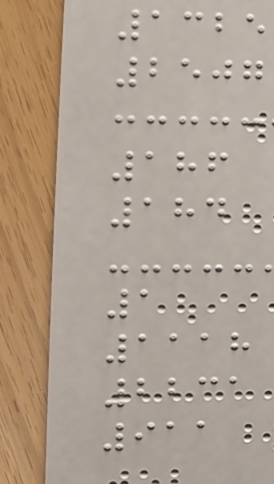1325
2507
186
184
1
1118
2231
911
